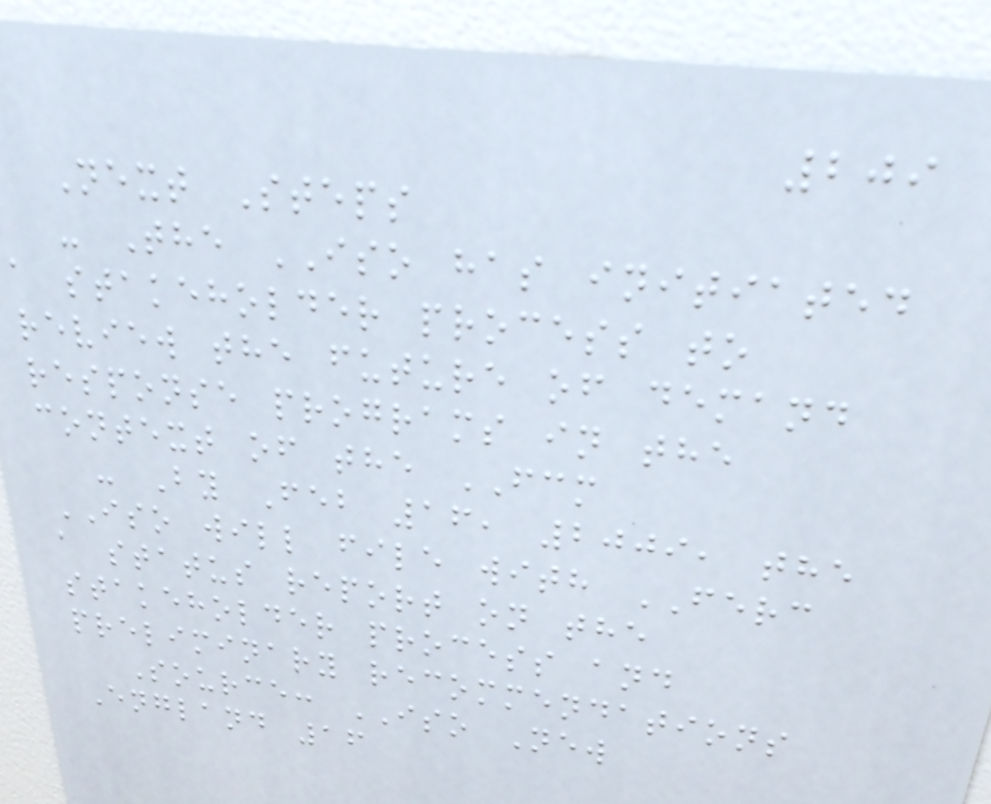209
Next Steps
- The ISO has initiated
a stakeholder process to
review the future of demand
response programs in the
context of the FCM
- By Feb 16, 2009, the
ISO will file with FERC
a status report on the
stakeholder process and
preliminary recommendations
Source: ISO New
England 16
